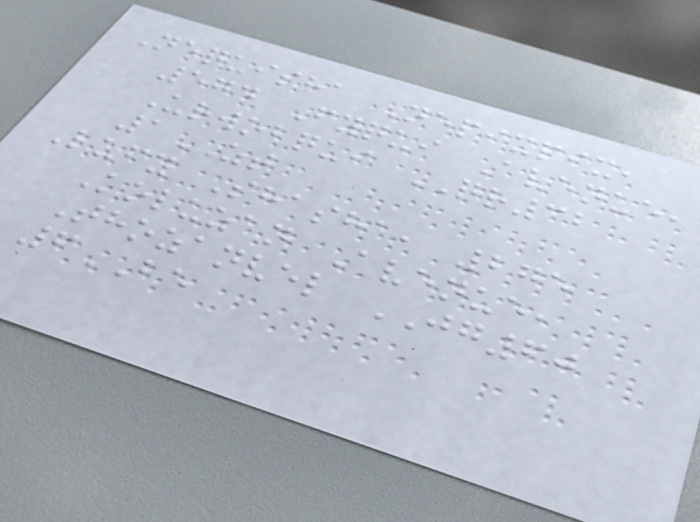Nequisha Nepixpix,
574 Fyqui Avenue,
Urwobqui QR32
1ZT
Lufy Shasha, 275
Koluzan Avenue,
Thozanvel JG60
6BE
